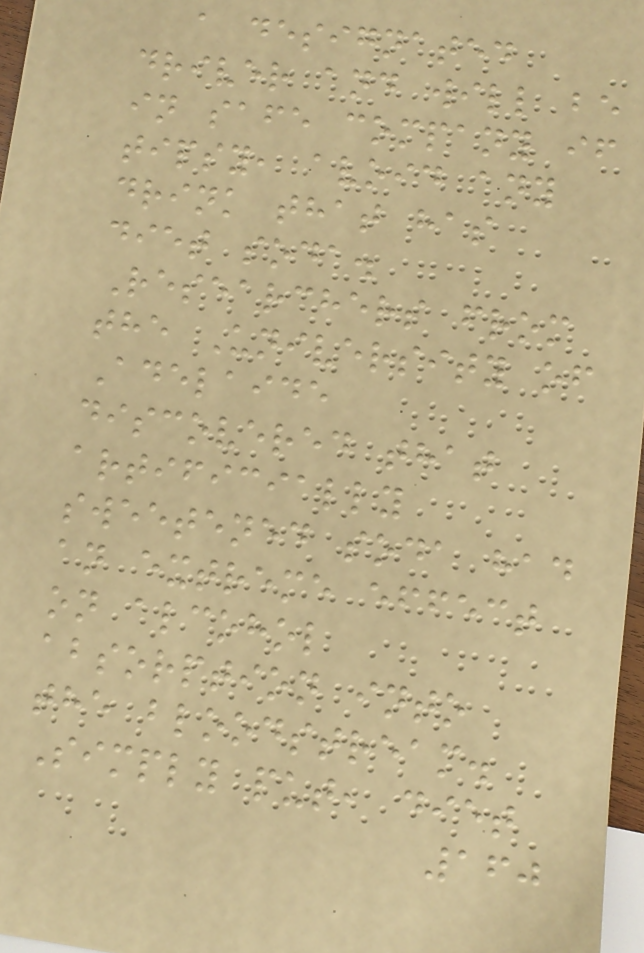a designated
driver and will be
in safe company if
tipsy, avoid any
drink that has
diet soda.
Researchers from
the University of
Adelaide
discovered that
artificially
sweetened soda had
an extreme effect
on alcohol
absorption into
the bloodstream.
Simply put, diet
160
